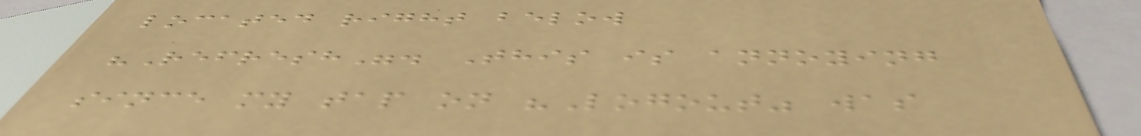located right below
"Refresh". This is annoying
since my tap on "Logout" was
